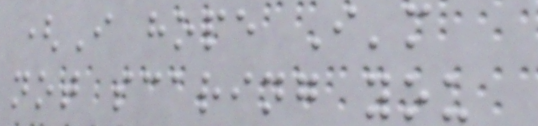(I hope I'm
not scaring you
